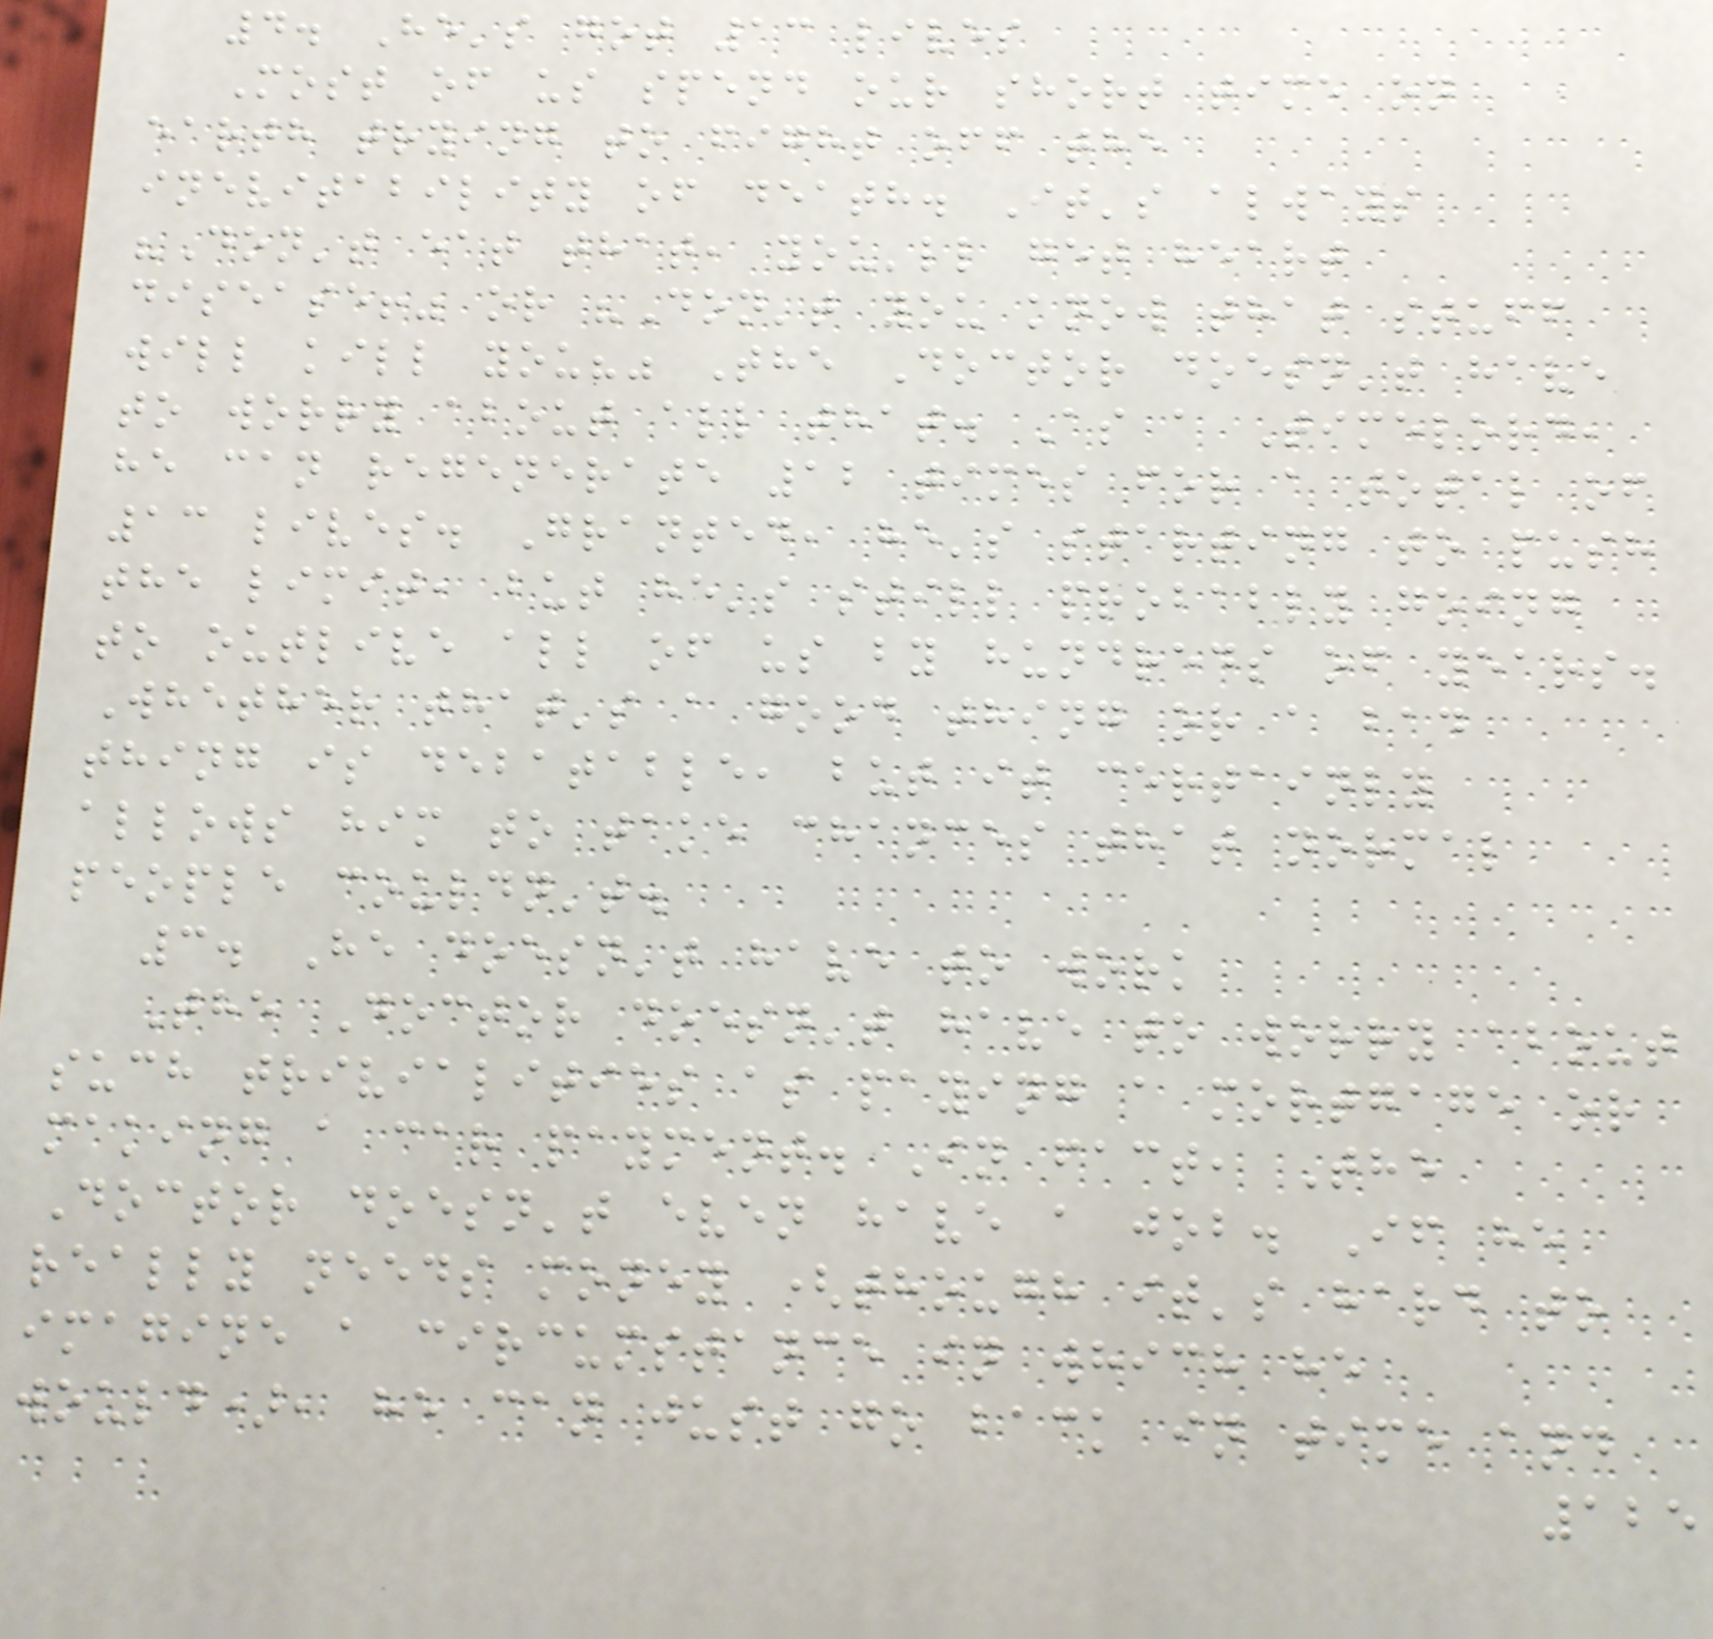4. He's got 13 lives
Most of us spend our short time on
earth trying to fight off the
inevitability of death. It's always
"Don't eat that, you'll get heart
disease!" or "Don't you know that stuff
will kill you?" The Doctor doesn't have
to worry about all that. As a Timelord,
he can regenerate 12 times for a total of
13 lives. Granted, he's starting to push
the limit, but he's still probably going
to outlive all of us by hundreds of years.
Whether that's a good thing or a bad
thing is debatable, but it certainly
allows him to take chances that normal
people couldn't.
3. He doesn't have to work
The Doctor doesn't have to worry about
such trivialities as paying a mortgage or
making a car payment. In fact, The
Doctor doesn't even have a job. If he
really needs money (though it's hard to
imagine a circumstance in which he
would), he can just go back in time and
125
